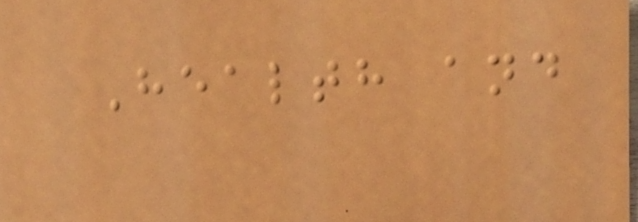Health and
